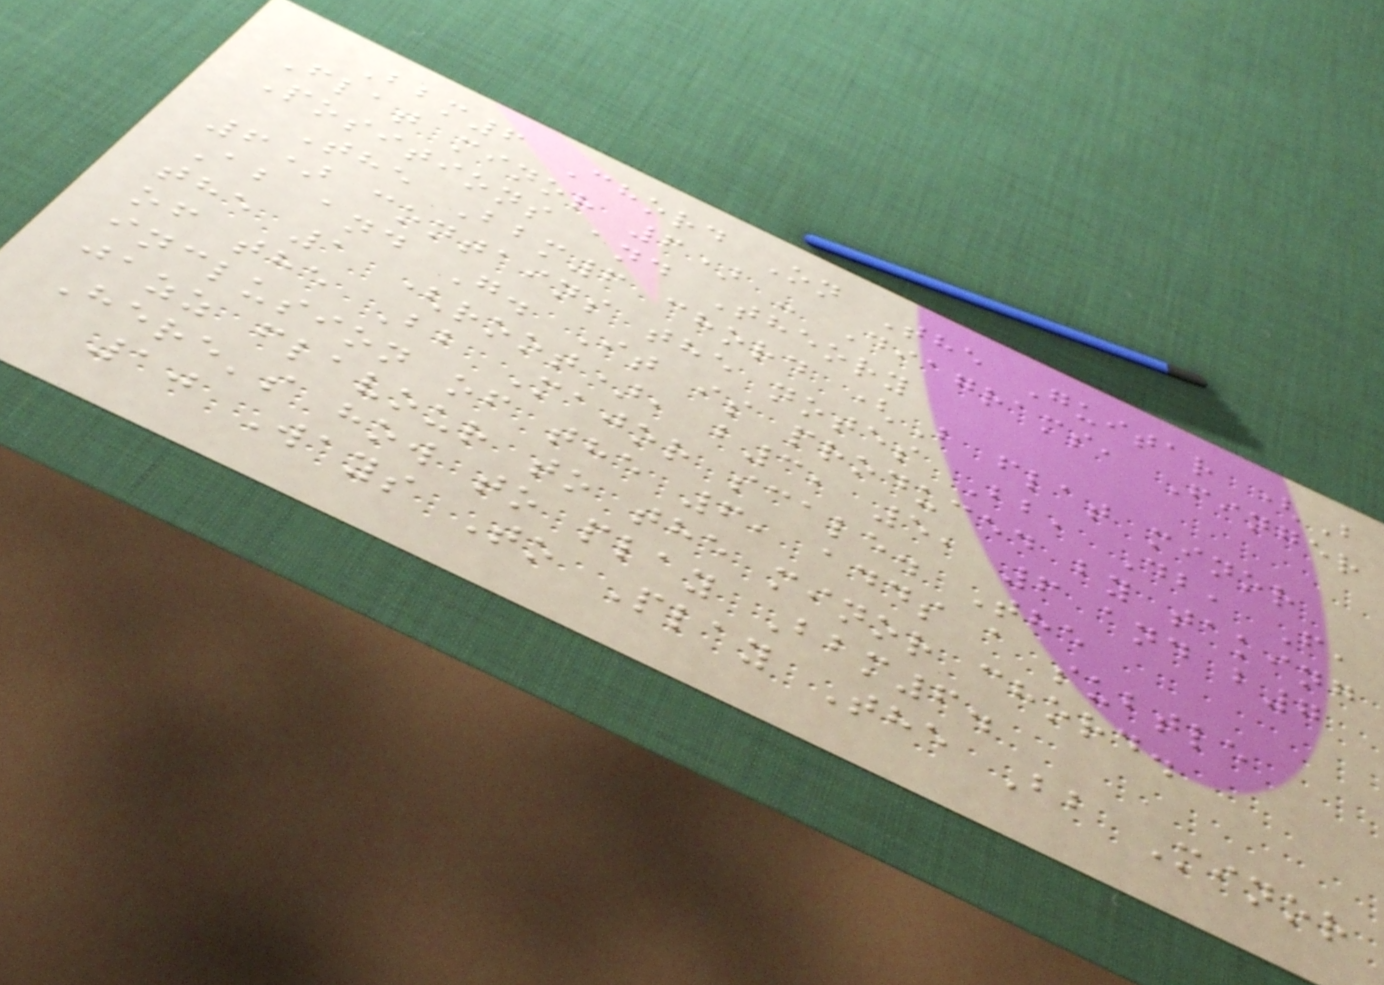Bbm6 Chord On The Guitar (B
Flat minor 6) - Diagrams, Finger
Positions and Theory
The Bbm6 chord (B flat minor
6) contains the notes Bb, Db, F,
Ab and G. It is produced by taking
the 1 (root), b3, 5, 6 and b7
of the Bb Major scale. The
inclusion of the 6, adds a subtle
jazz flavour to the minor chord.
Here's how to play Bbm6.
10 Ways To Play The Bb Minor
